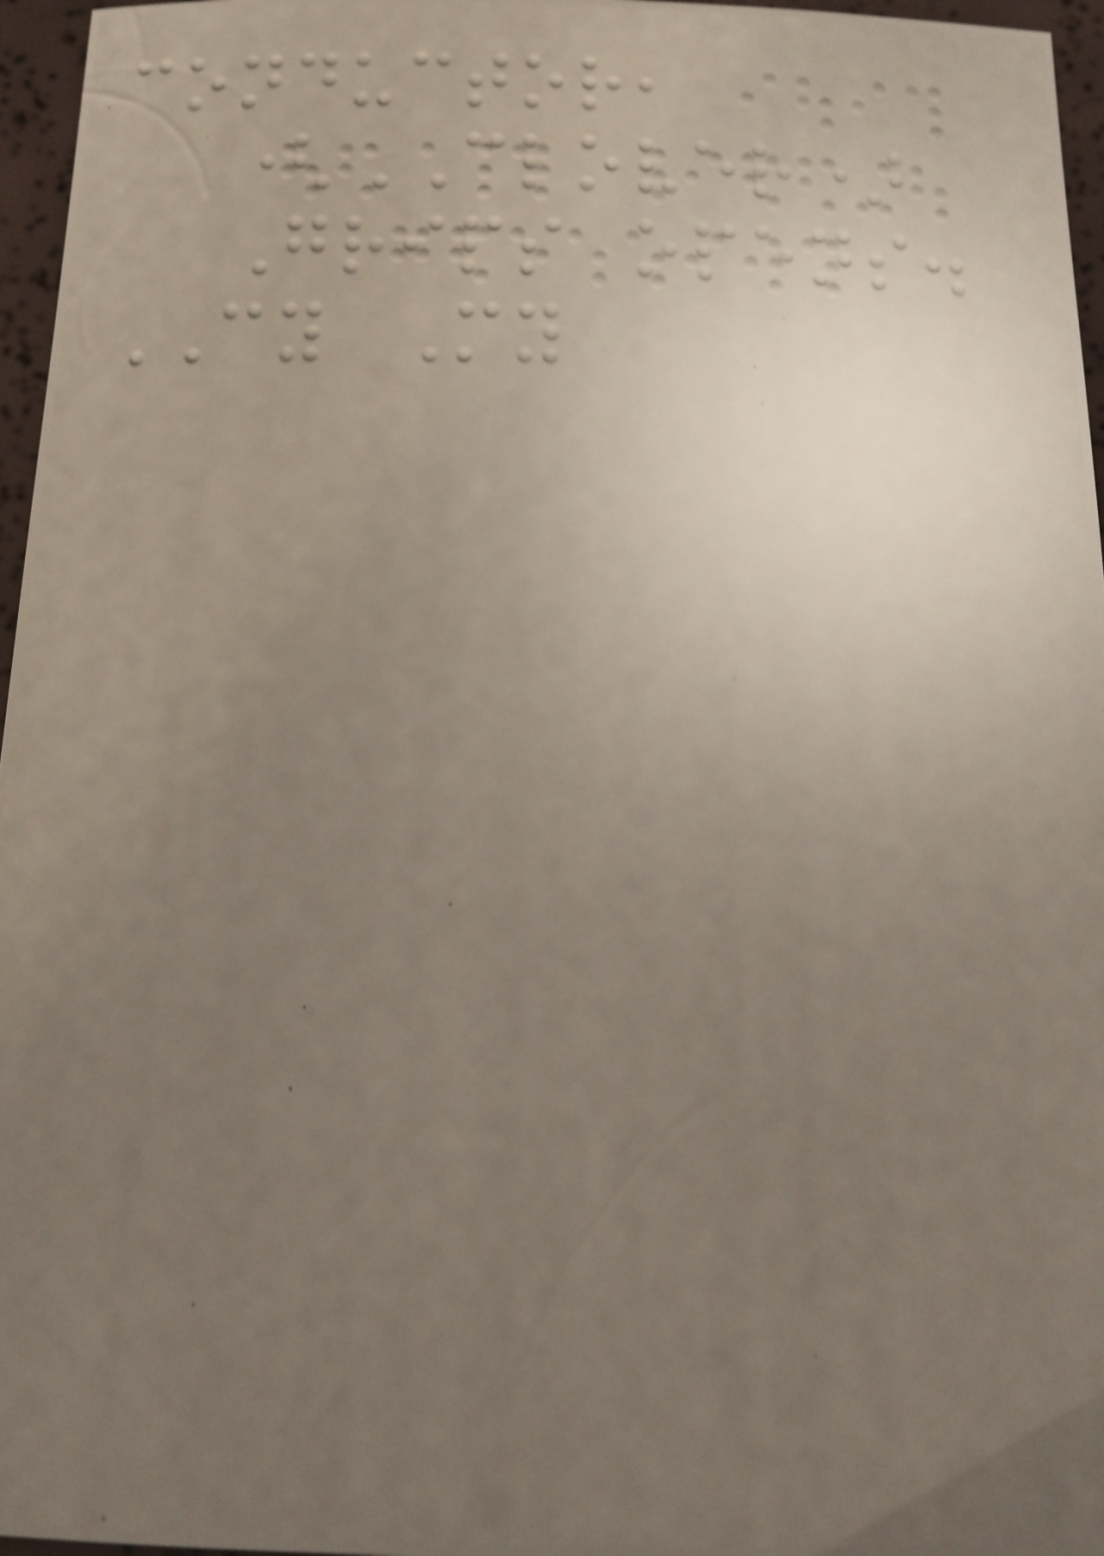conductor,
(CLOVER)
Grips opens.
CY My
